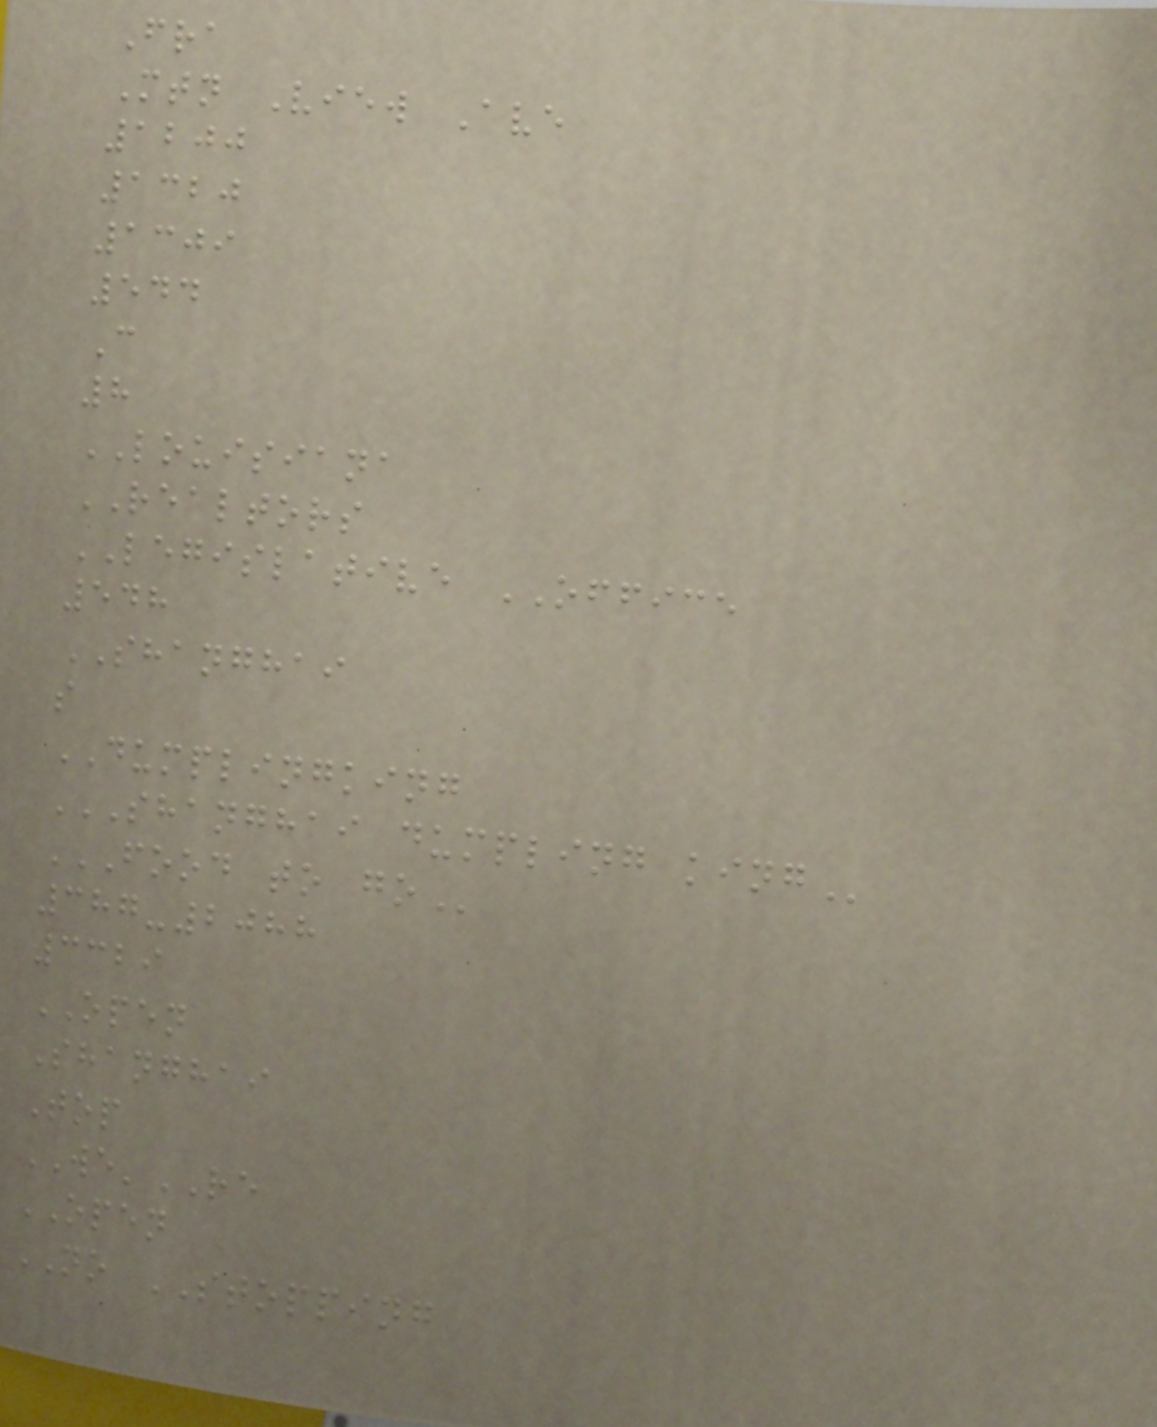Fra
Mtn View Ave
1200
1320
1309
544
C
8
LOUISIANA
REALTORS
LEGISLATIVE OFFICE
548
SHANGHAI
s
DUMPLINGKING
SHANGHAI DUMPLING KING
FOOD TO GO
387-2088
3329
OPEN
Shanghai
Top
WE'RE
OPEN
NO STOPPING
